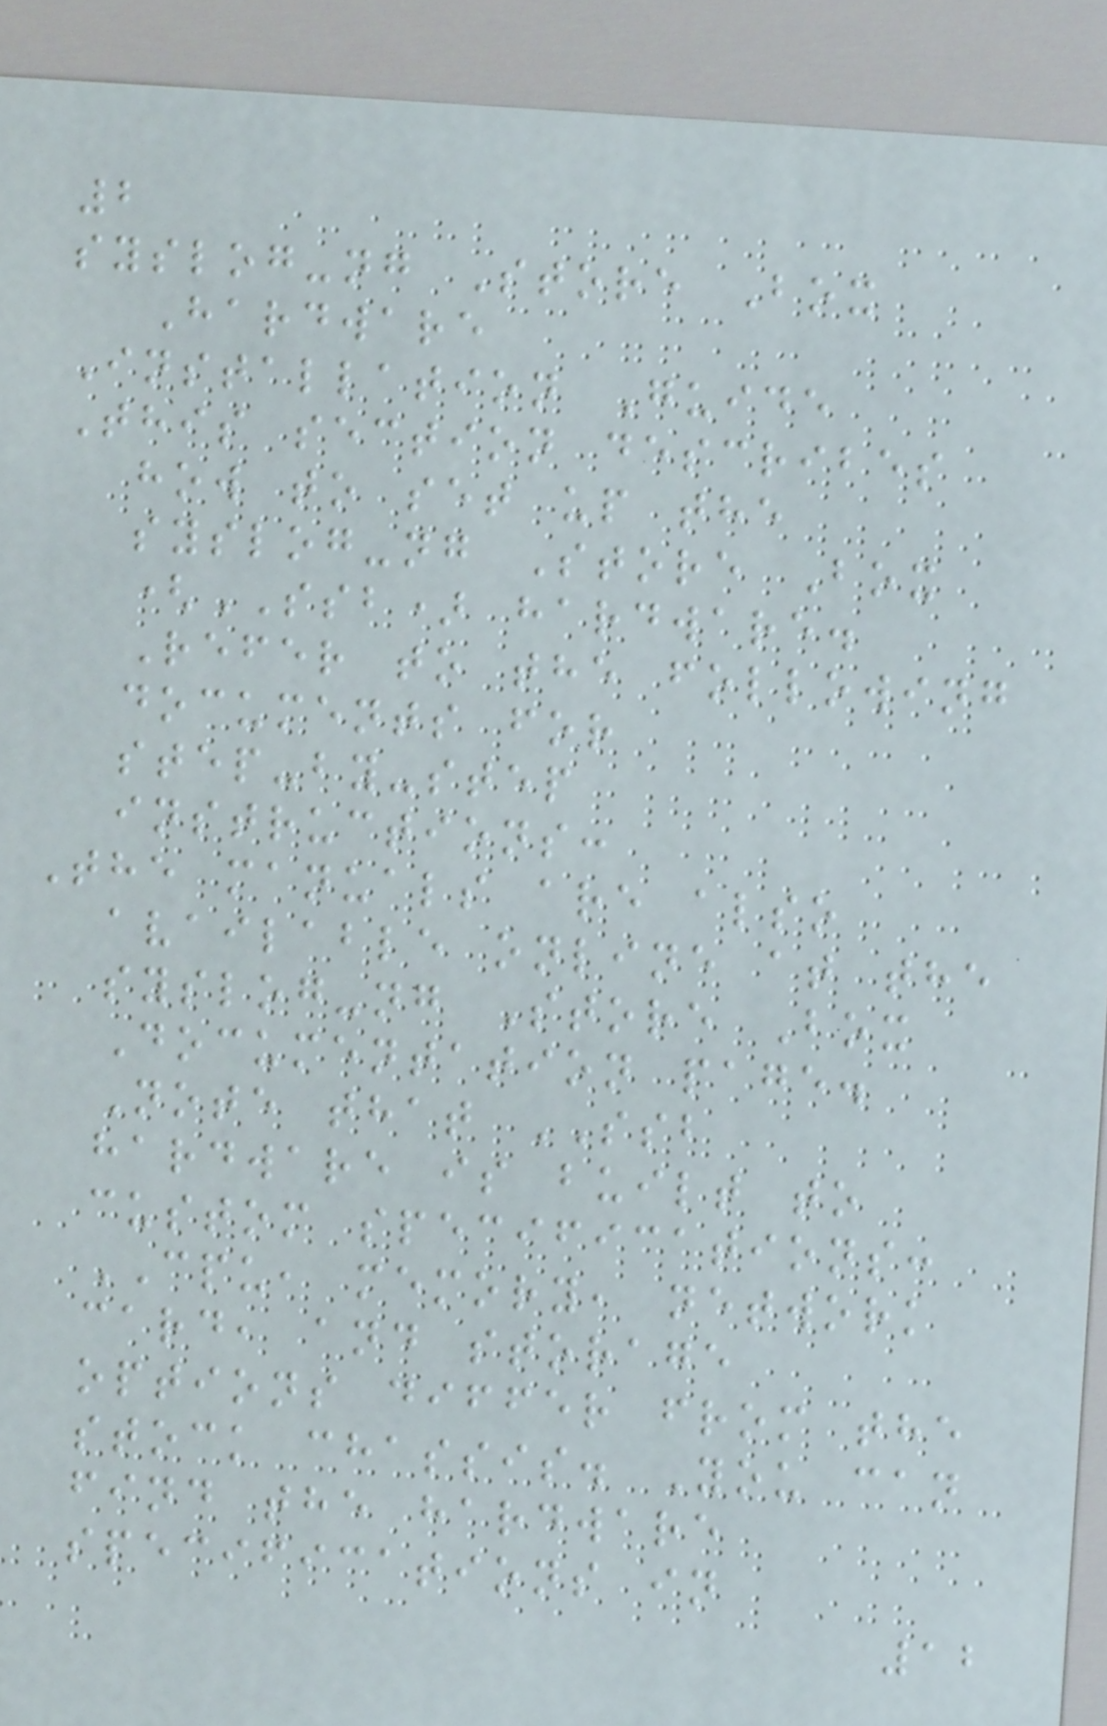2
syslog-ng Store Box
Hardware
Installation Guide
This section describes
how to set up the
syslog-ng Store Box
(SSB) hardware.
Refer to the following
documents for
step-by-step
instructions:
The manuals are also
available online at the
syslog-ng Store Box
Documentation page.
Note that SSB
hardware is built to
custom specifications:
CPU, memory, network
card, and storage
options differ from the
stock chassis. You can
find the hardware
specifications in
12
